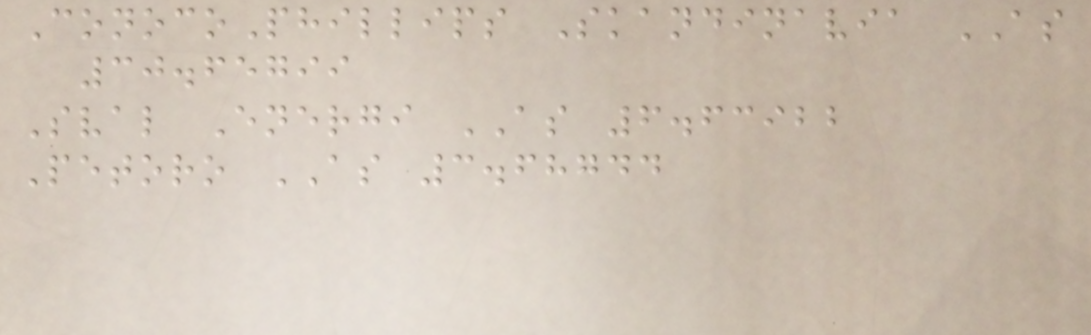ConocoPhillips Skandinavia AS
30.65799
Sval Energi AS 6.63922
Petoro AS 3.68744
